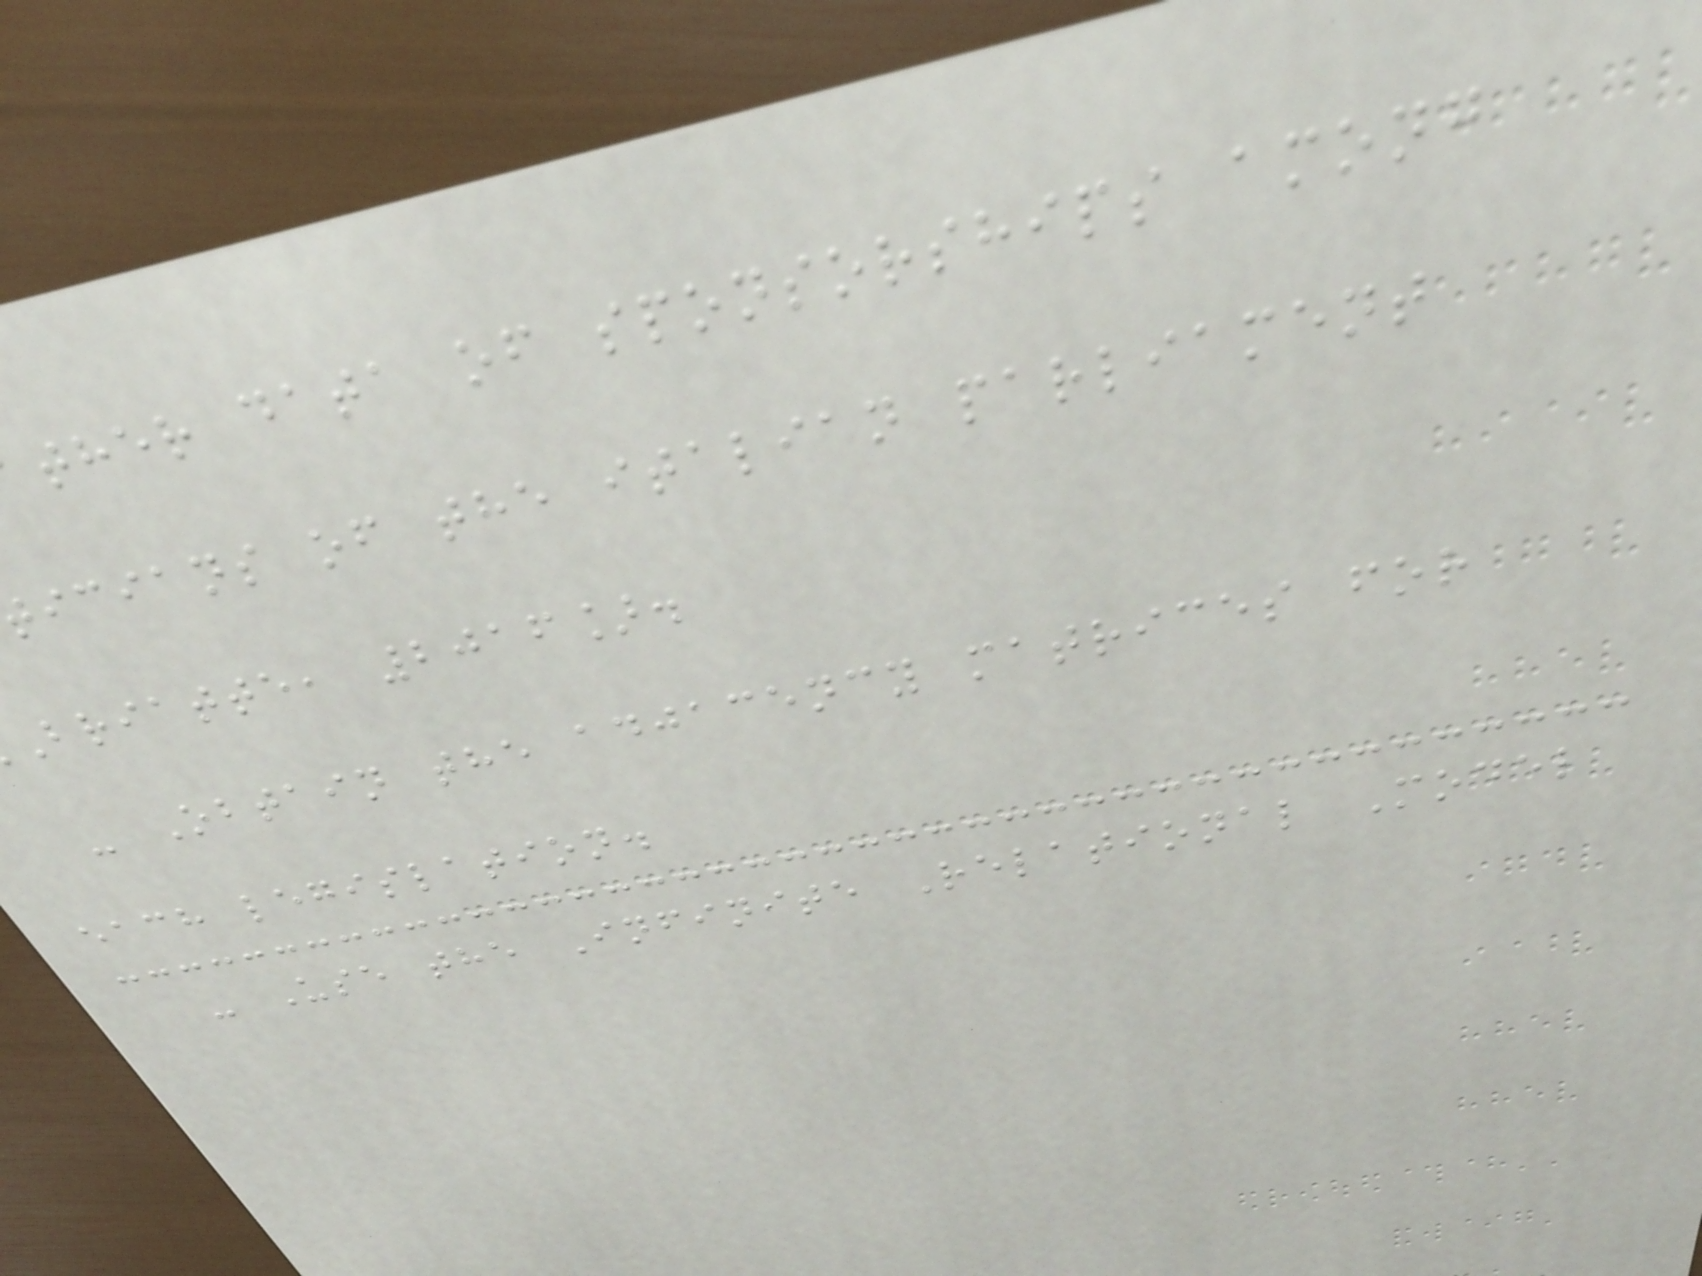ther data of sponsorships among
icians of the italian parliament
Briatte, 2016].
- Obtain the adjacency matrices for
each legislation.
- Use the Infinite Relational Model
